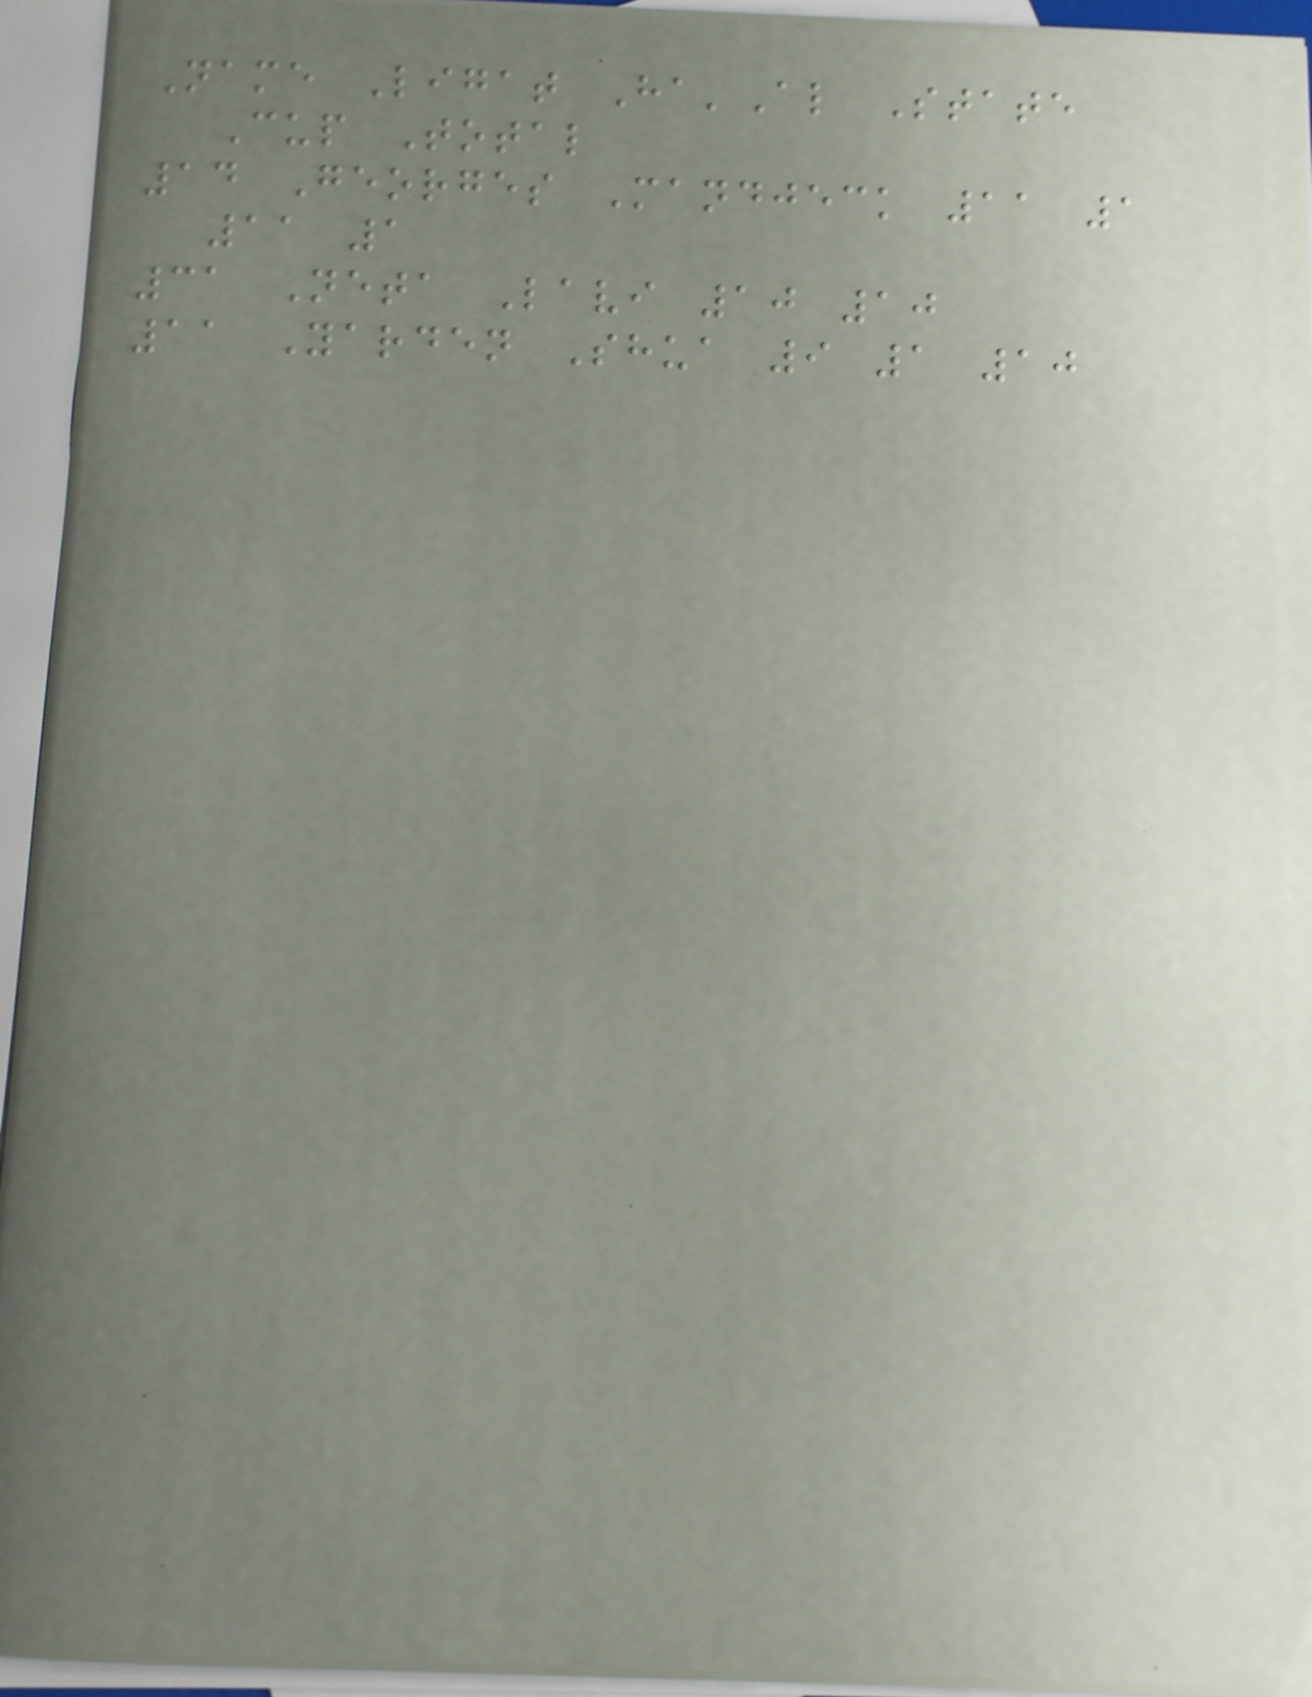Name Ligat Ha'Al State
Cup Total
14 Georges Mandjeck 11 1
11 1
31 Neta Lavi 10 10
11 Yarden Shua 9 1 10
